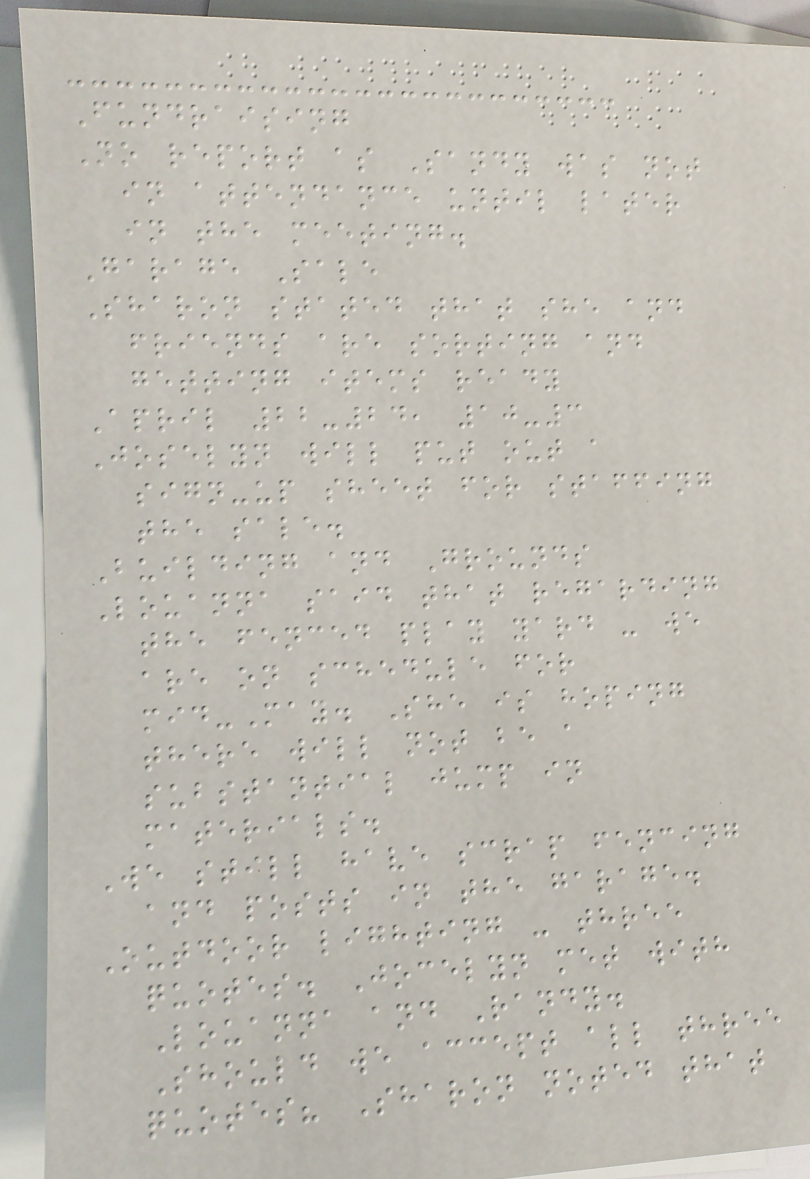Fundraising
No report as Sandy was not
in attendance until later
in the meeting.
Garage Sale
Sharon stated that she and
friends are sorting and
getting items ready
April 22-24, 10-3
Joselyn will put out a
sign-up sheet for staffing
the sale.
Building and Grounds
Louanna said that regarding
the fenced play yard - we
are on schedule for
mid-May. She is hoping
there will not be a
substantial jump in
materials.
We still have scrap fencing
and posts in the garage.
Outdoor lighting - three
quotes. Jocelyn met with
Louanna and Randy.
Should we accept all three
quotes? Sharon noted that
